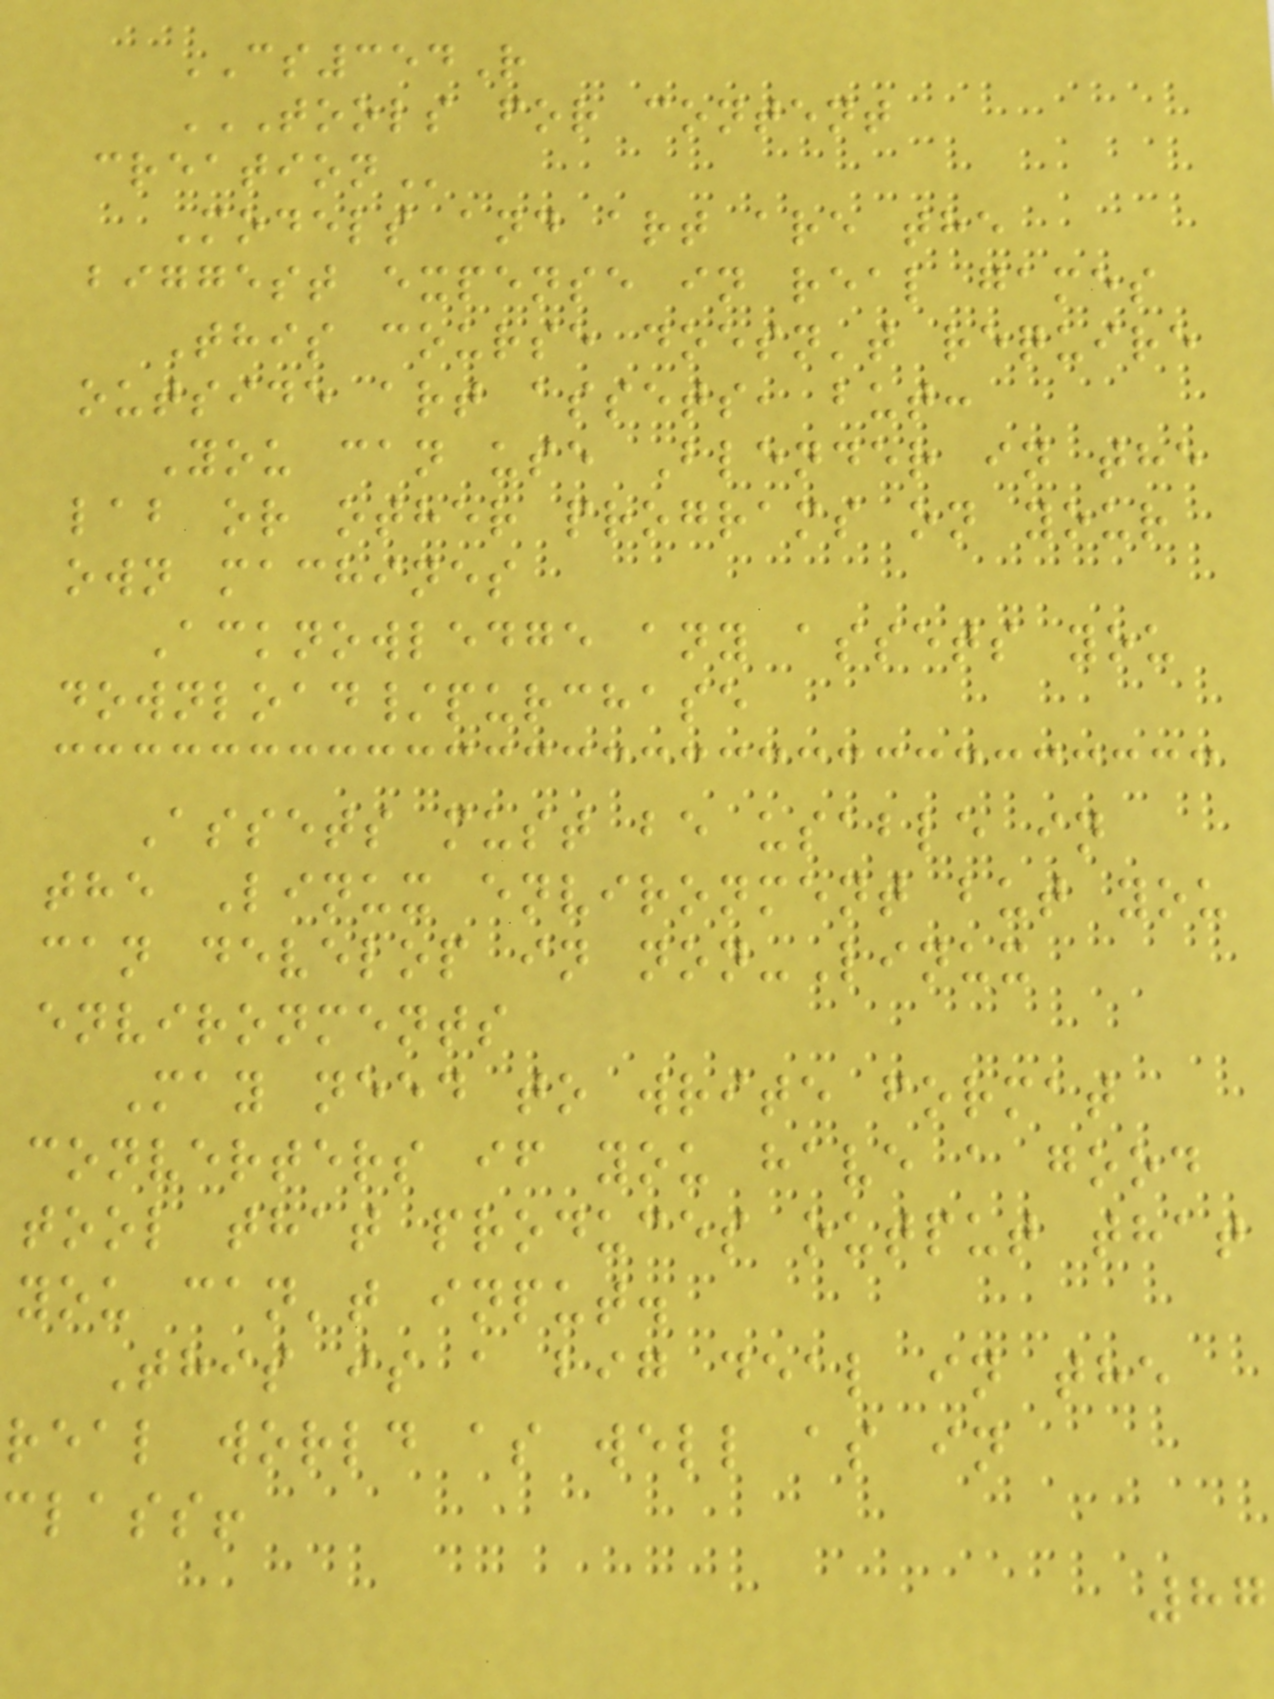CS354R
TOOLS FOR CONTENT
Models and art are the
biggest expense in real games
This course doesn't require
outside art assets, but:
You can use Blender in the
lab or other programs on your
own machines
Acknowledge any assets you
download/purchase
Assets must be usable in
the Linux environment but you
can develop in non-Linux
environments
May need to write format
converters if you have a good
tool that produces output that
you can't input.
This is a big deal in the
real world as well as in
class!
87
